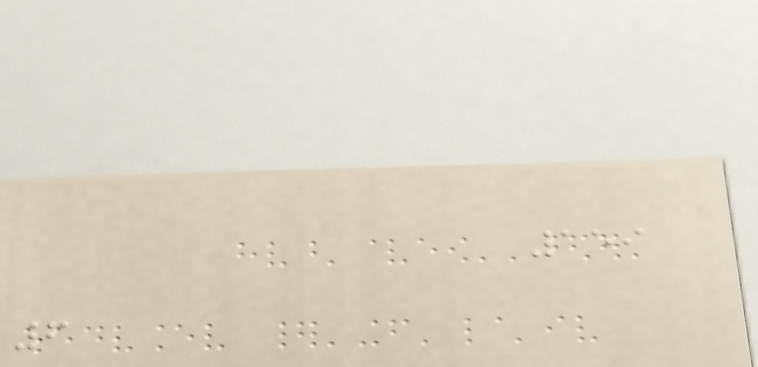159
6
